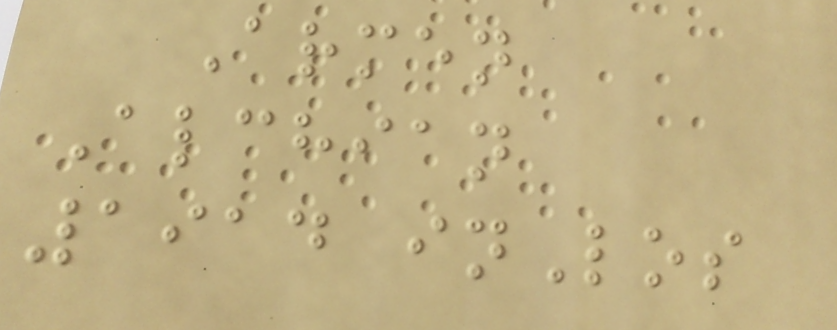Armen
Alchian
1914 inLos
